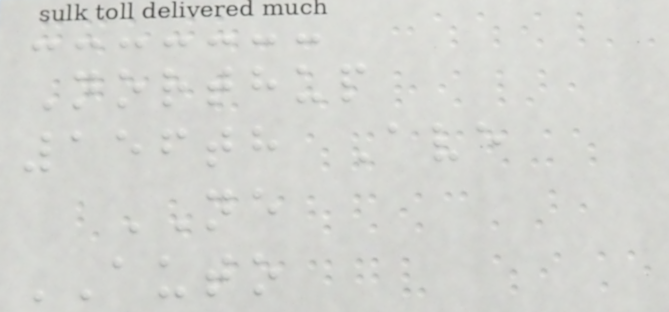Northup
156th Ave
NE
AUTO
